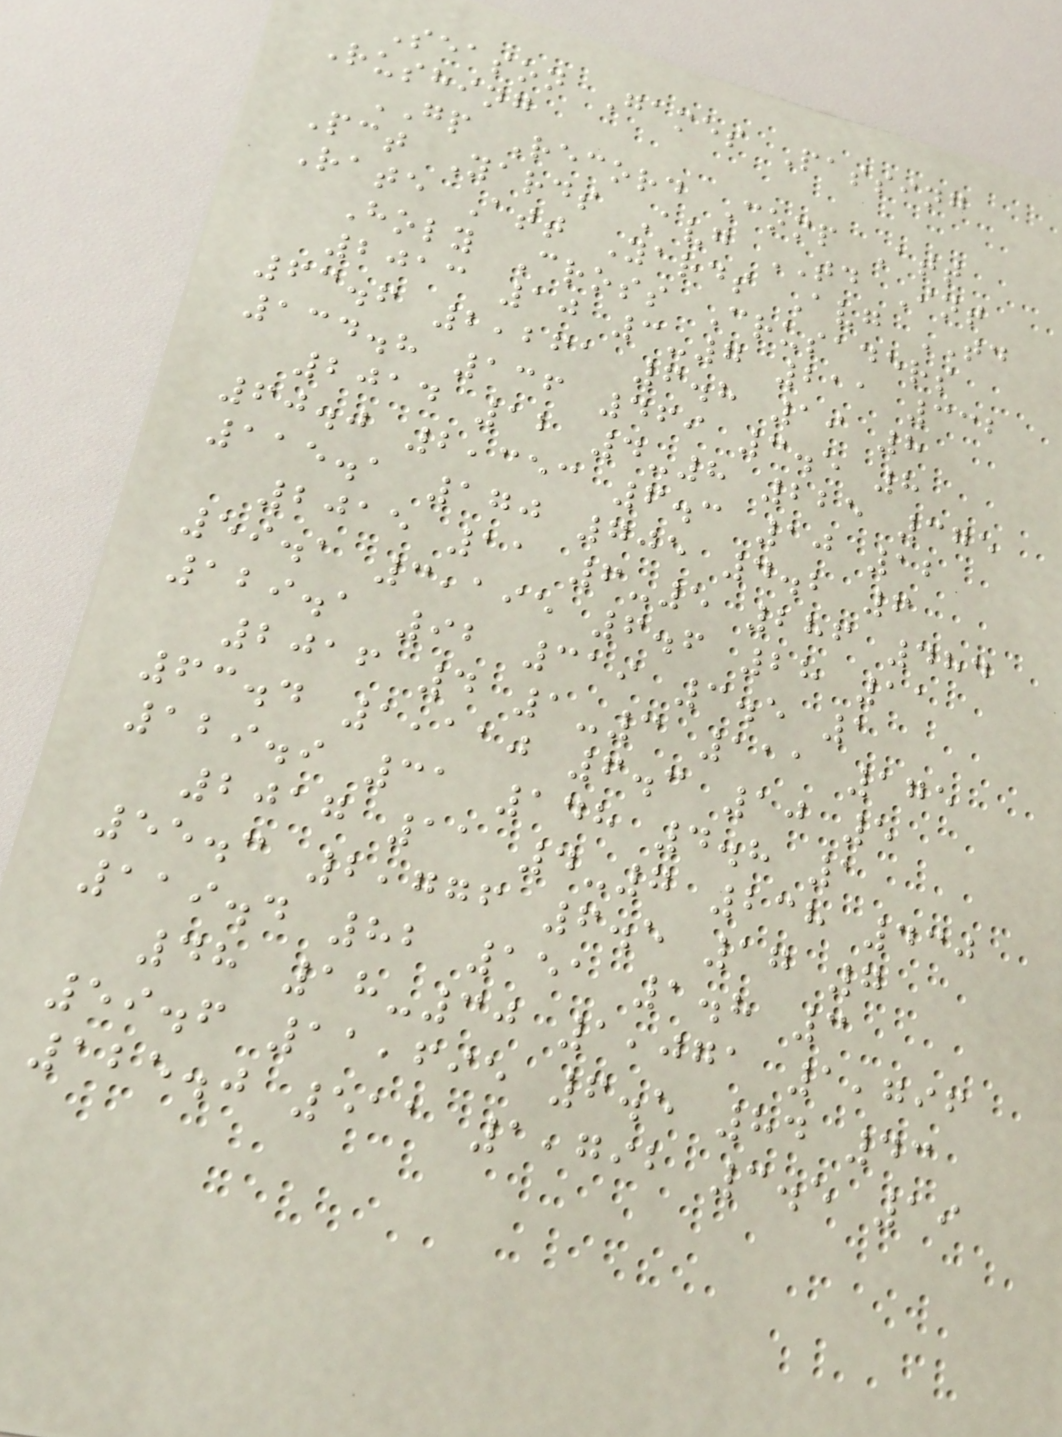Season Games Passing
Rushing
GP Record Comp Att
Pct Yards Avg TD Int
Rate Att Yards Avg TD
Holy Cross Crusaders
2013 10 3-7 211 332
63.6 2,261 6.8 19 8
134.8 136 469 3.5 8
2014 12 4-8 225 375
60.0 2,353 6.3 10 12
115.1 170 705 4.2 6
2015 11 6-5 286 484
59.1 3,195 6.6 28 11
129.1 92 319 3.5 1
2016 4 1-3 111 175
63.4 1,110 6.3 10 5
129.9 31 148 4.8 1
2017 11 4-7 238 430
55.3 2,776 6.5 17 7
119.4 82 151 1.8 3
48 18-30 1,071 1,796
59.6 11,695 6.5 84 43
125.0 511 1,792 3.5 19
